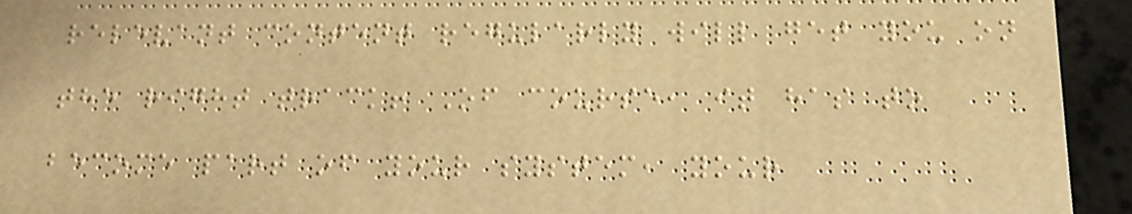relevant content regularly will get you on
the right track! Of course, it has to
become part of your system, your
